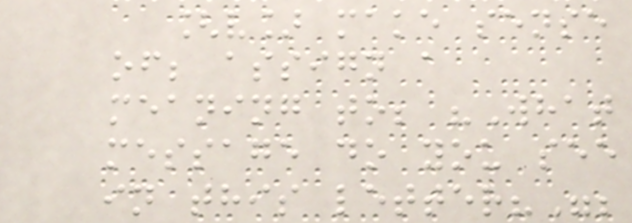[v] make sense
of; assign a
meaning to; "What
message do you see
in this letter?";
